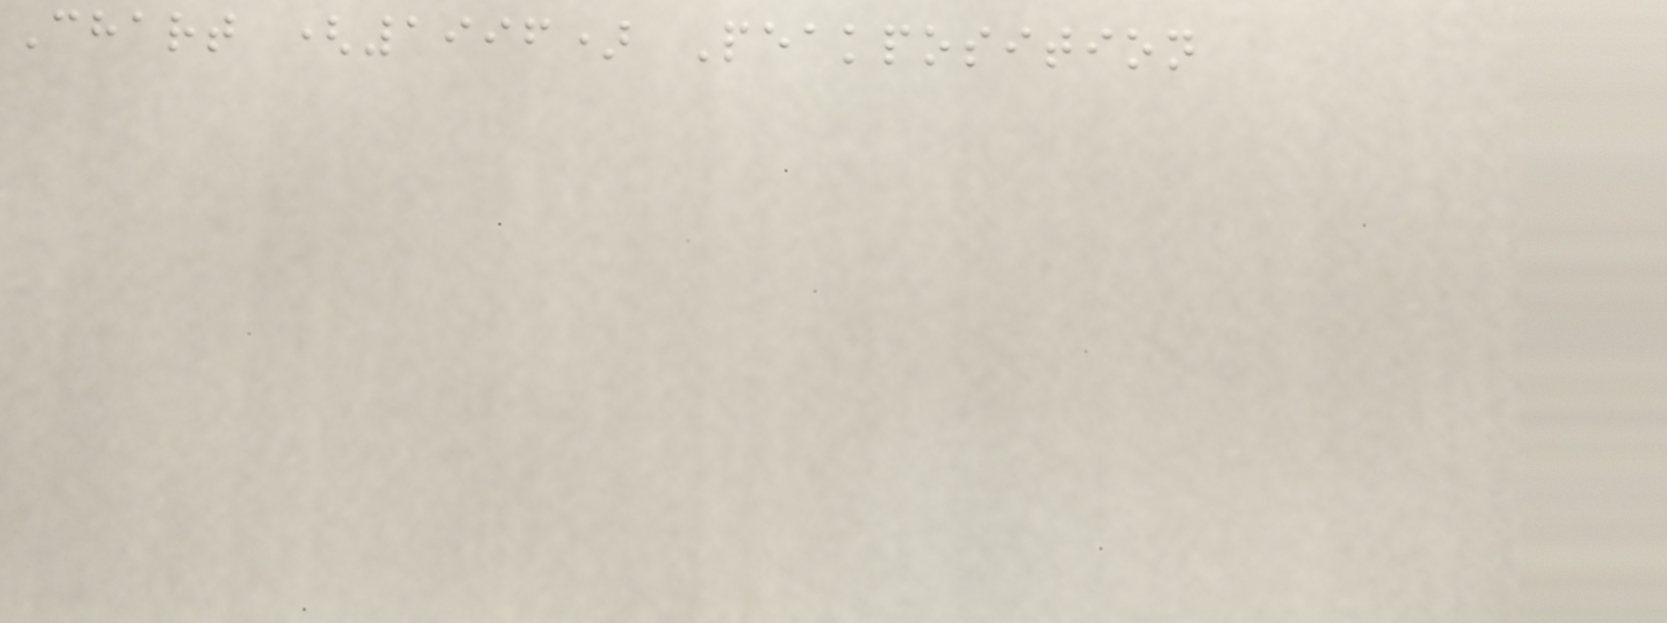Chart (1996) Peakposition
